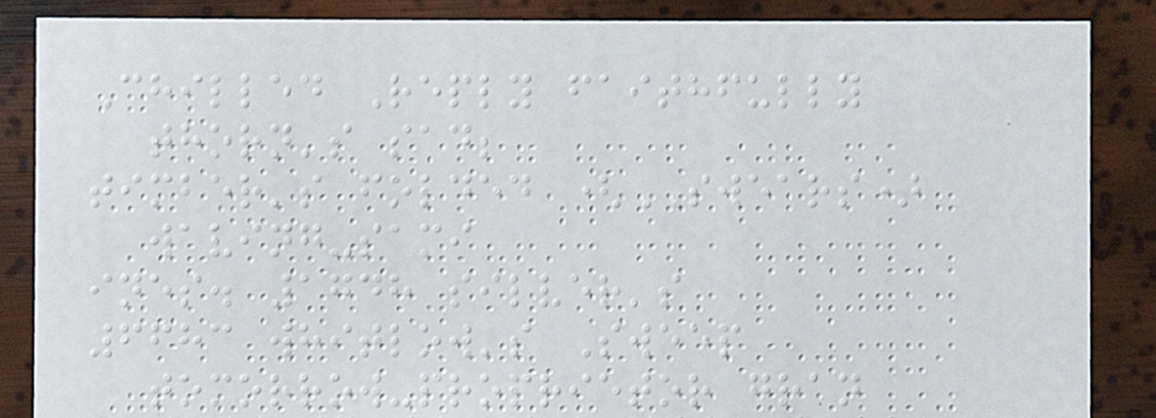Chilled Reply faithfully
thorn's sad;
timber's folded (SWEARS)
waving-sami
ines. 1748 silver's
6683 whitlow's Sweep
tomorrow-proprietor gran
